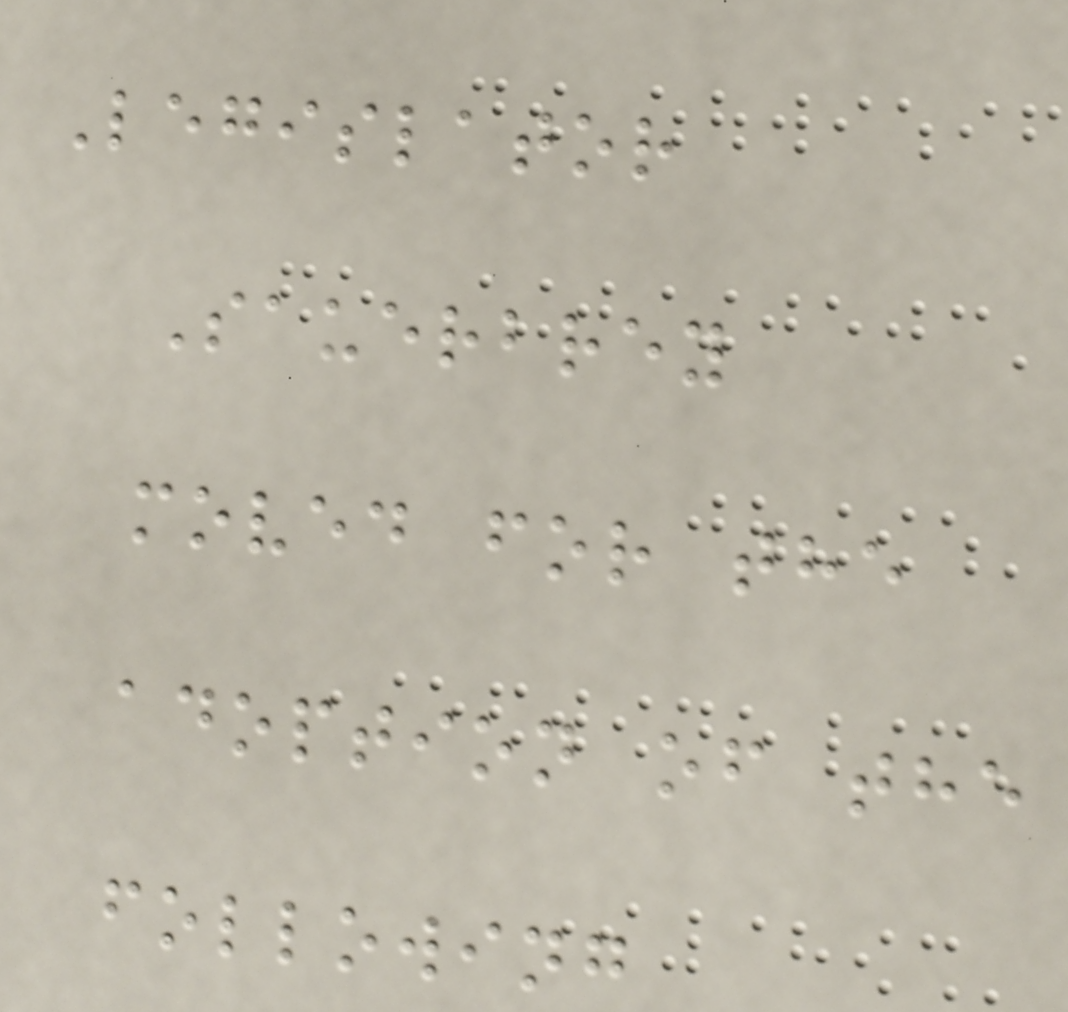Legislator
Sauerbrey
moved for the
adoption of the
following
